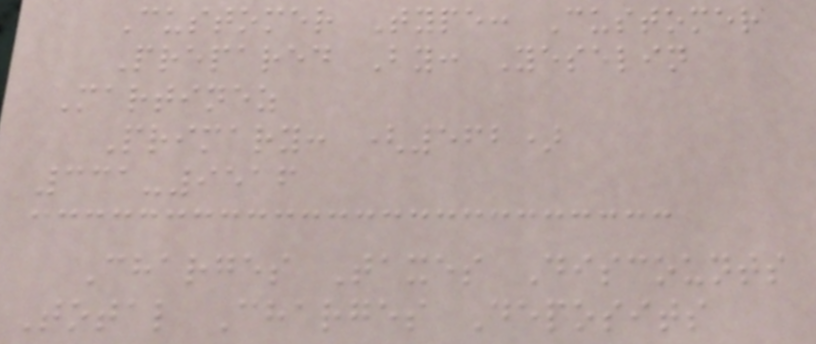Customer Type: Customer
Prepared By: Yeselin
Martinez
Primary: (562)
331-9516
Charges Taxes Discounts
Total Charges Deposits
